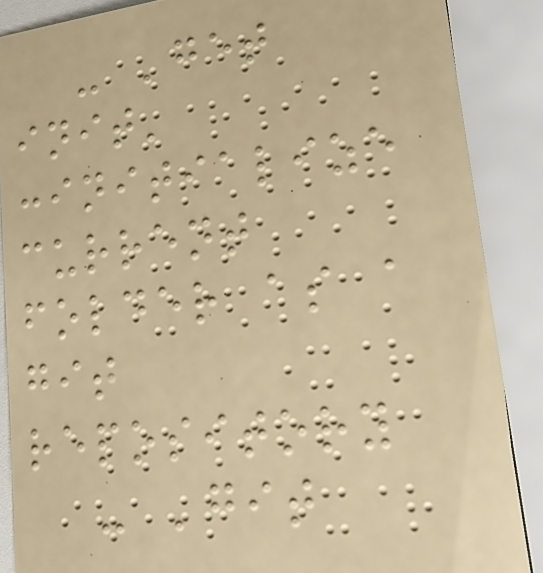- 'get
init'
:initialize
current
folder as a
git
repository
- 'git
